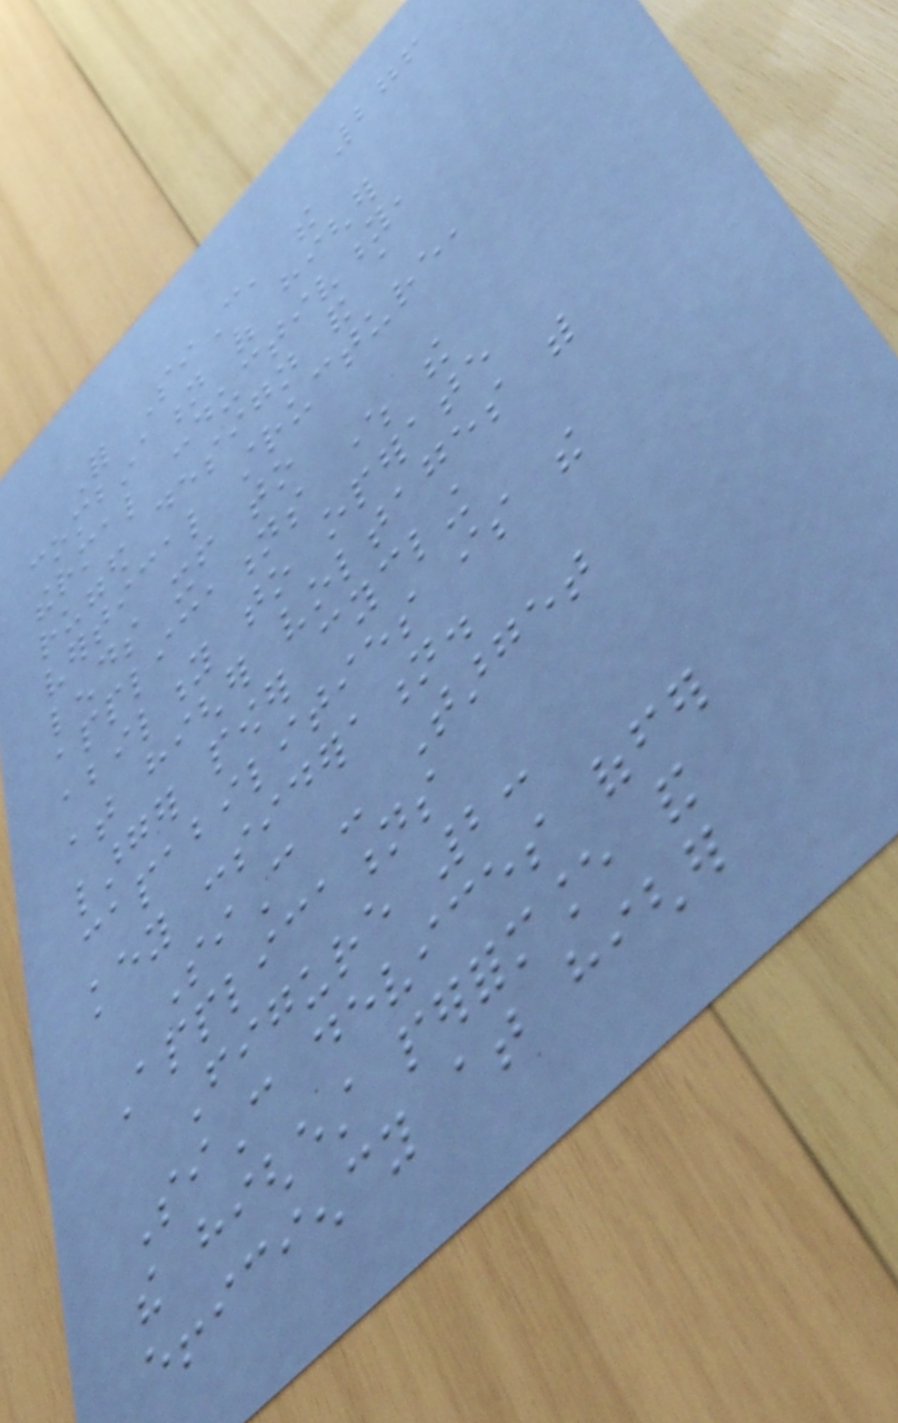276
For SiC, the
combination of higher
thermal conductivity,
rugged design and a
vertical structure,
lends itself to
applications where the
ability to operate
at higher voltages with
larger power cycling
capabilities is the
key consideration.
SiC - Target
Applications
Figure 2:
SiC devices offer
the highest performance and
efficiency at higher
